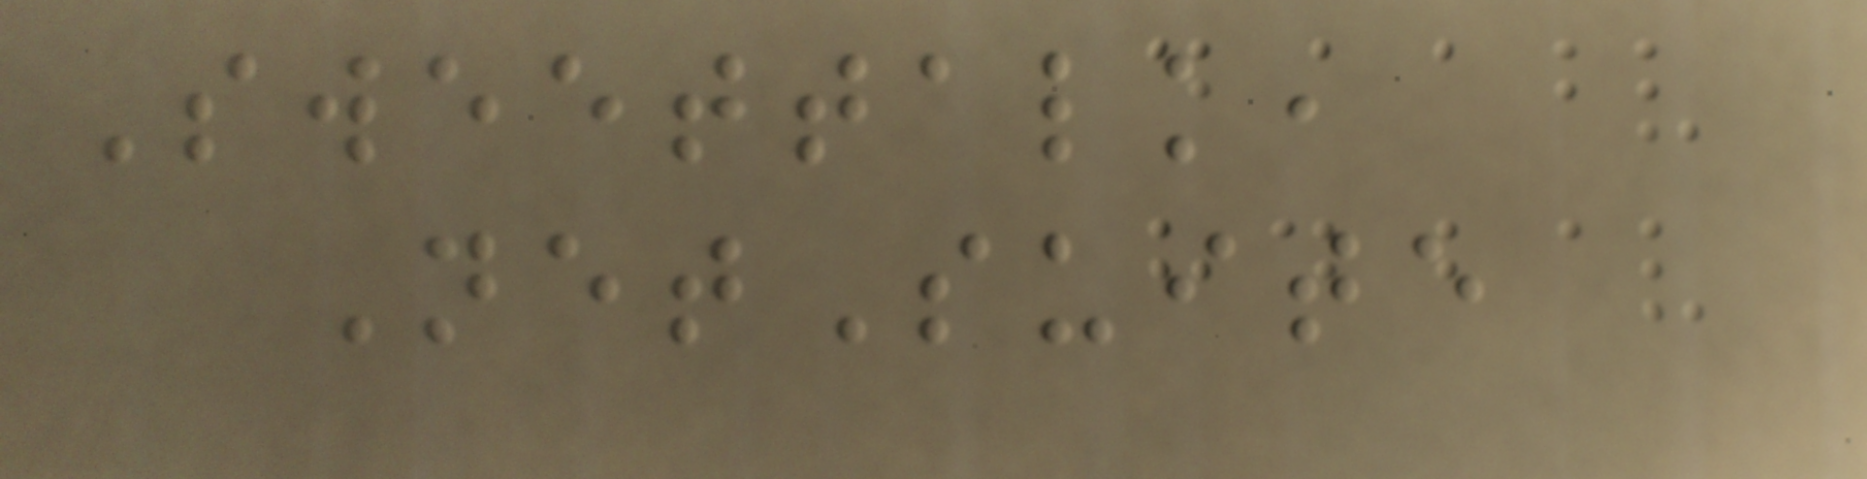Sweettalk,
NetSuite
